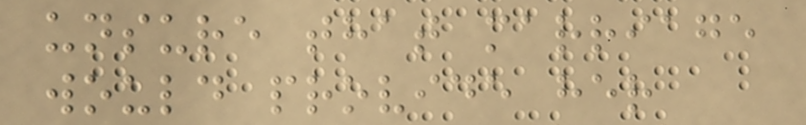unsure that marriage
would provide her
